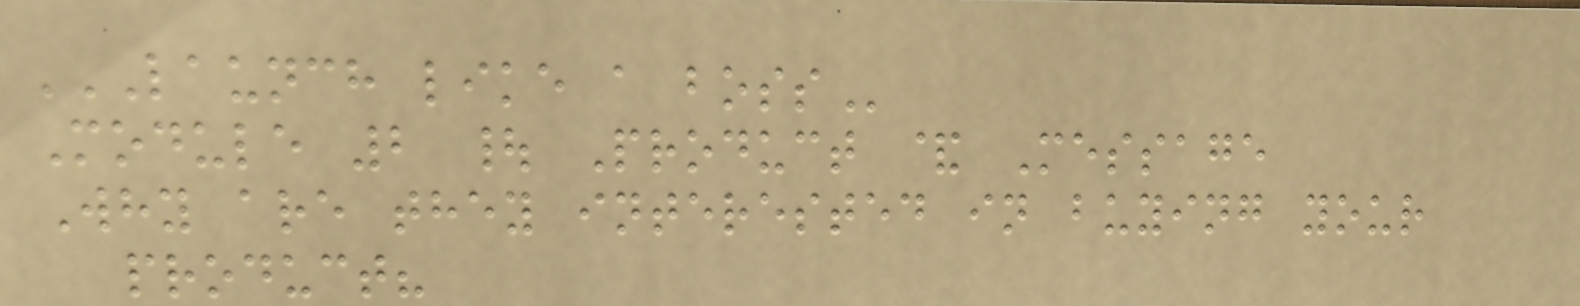LAUNCH LIKE A BOSS
Module 2 | Product & Message
Why are they interested in buying your
product?
